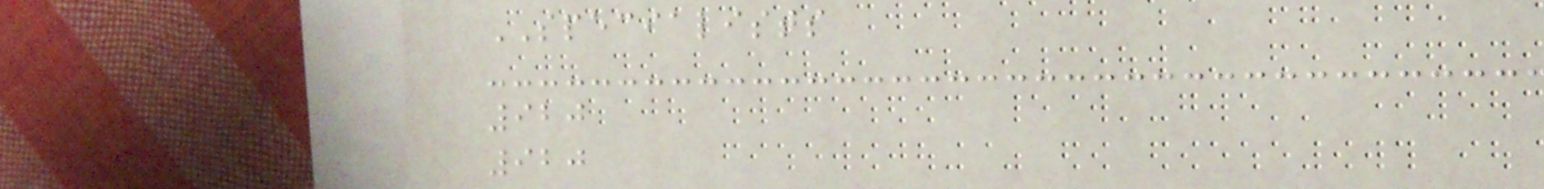SPECIALISTS
920
920
